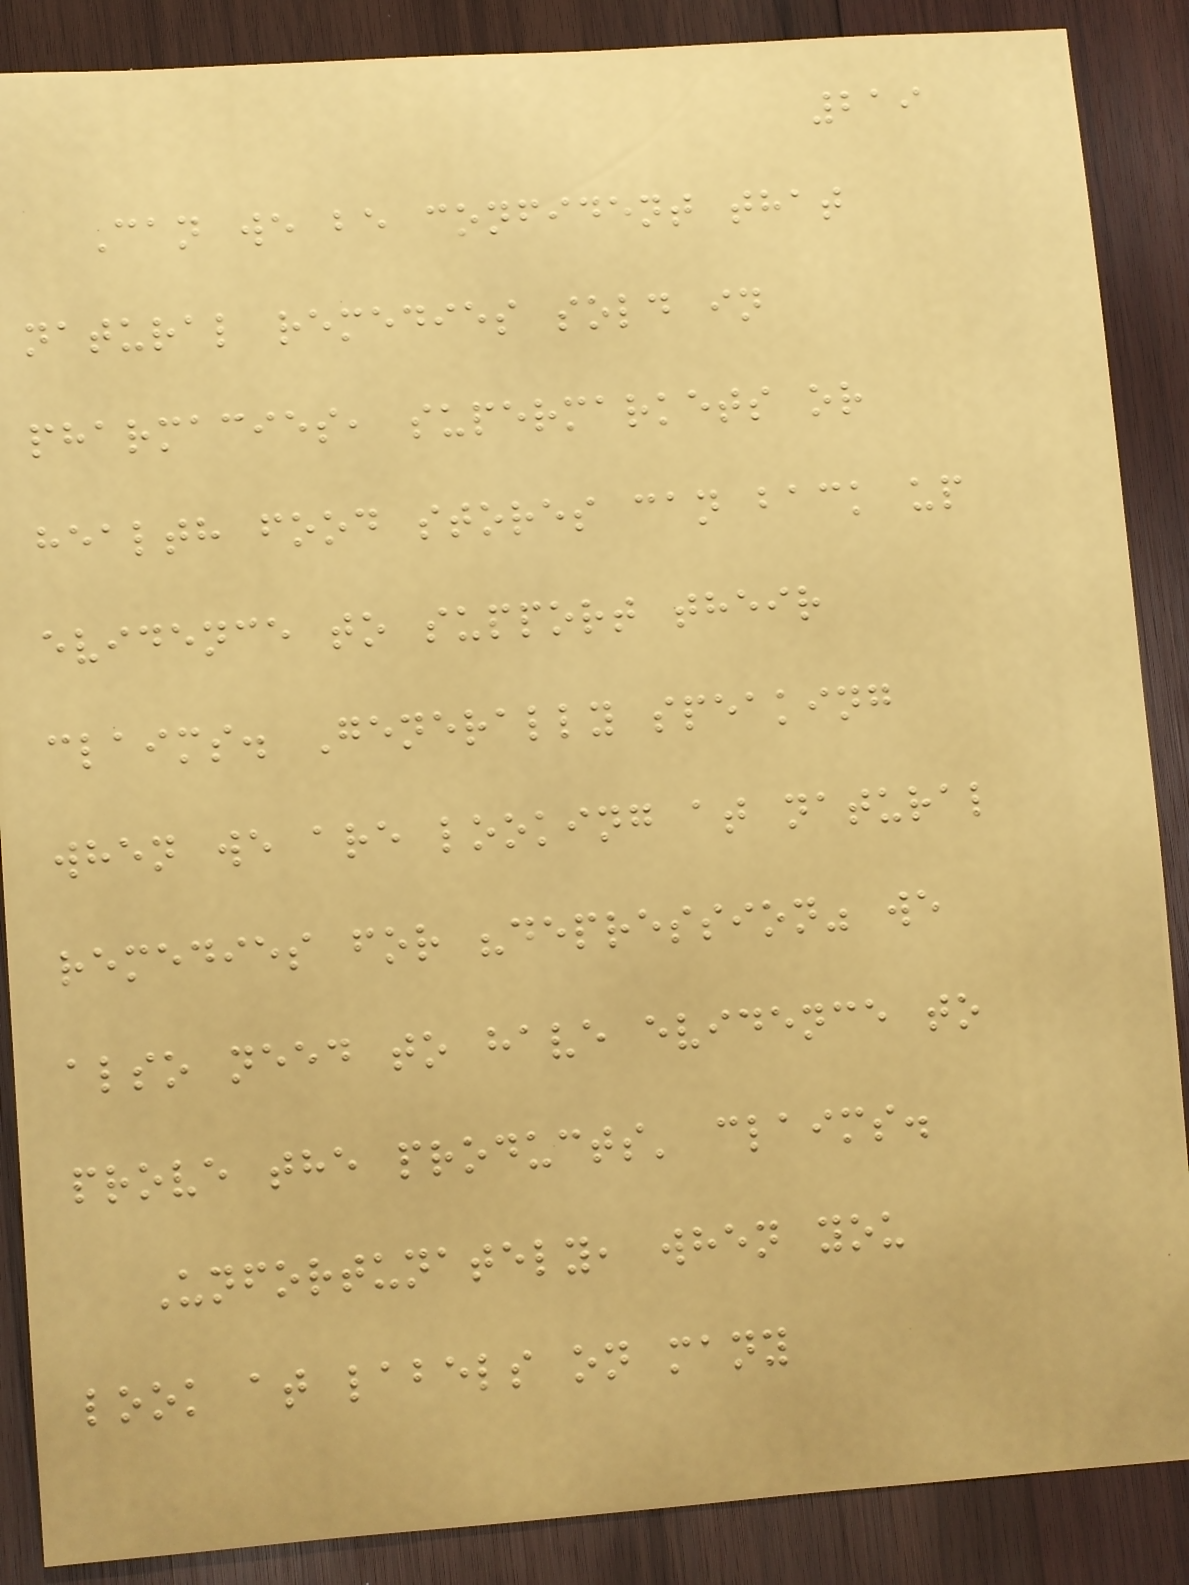219
Can we be confident that
natural remedies sold in
pharmacies, supermarkets or
health food stores can back up
evidence to support their
claims. Generally speaking
when we are looking at natural
remedies for "depression" we
also need to have evidence to
prove the products' claims.
Unfortunately, when you
look at labels on many
